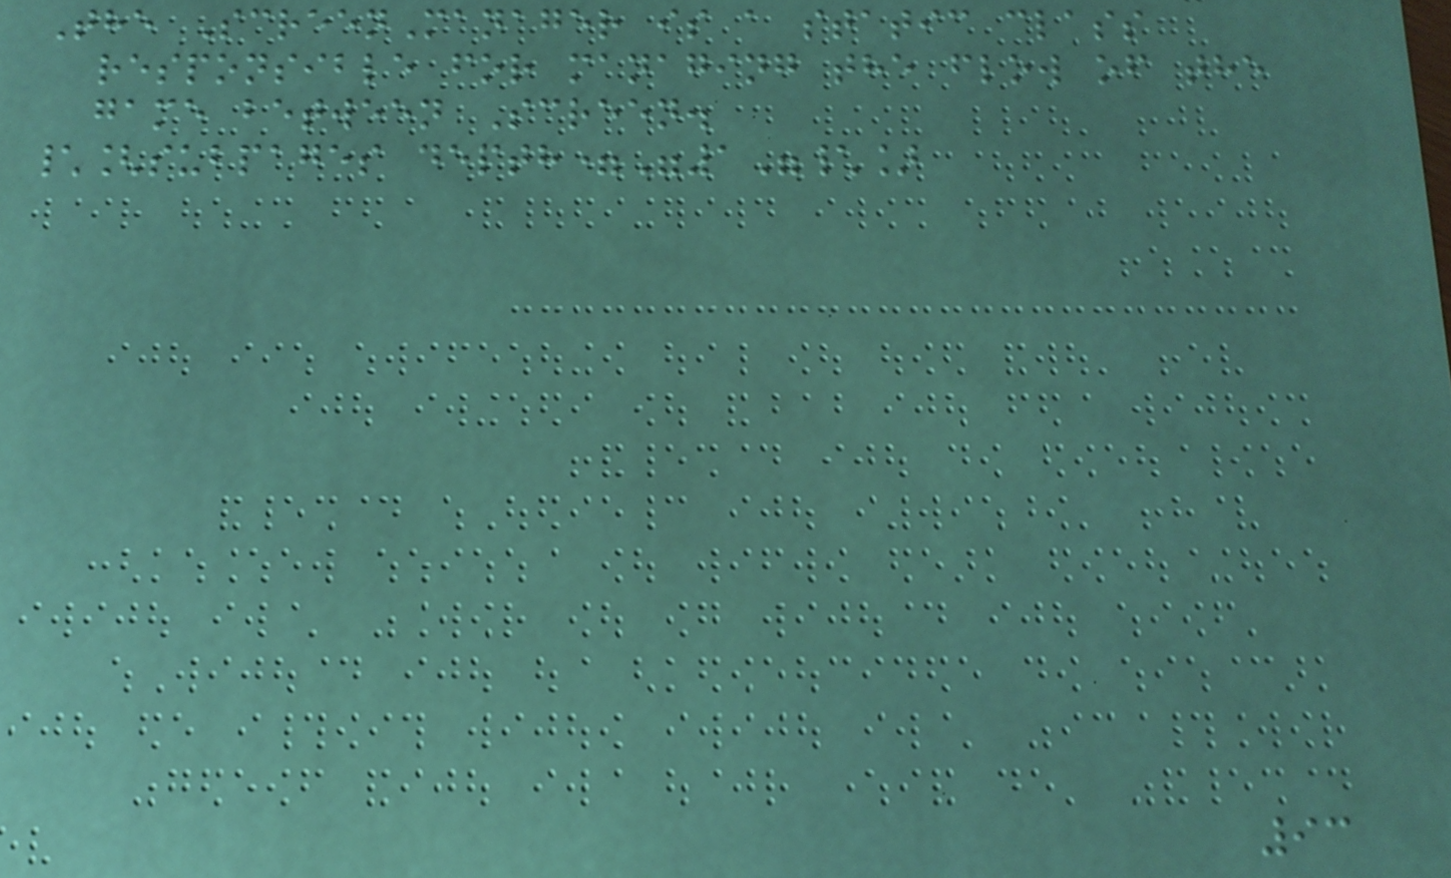The ScreenManager is a static class
responsible for managing the flow of the
game between Screen.
\[subpages depth="1"\]
93
